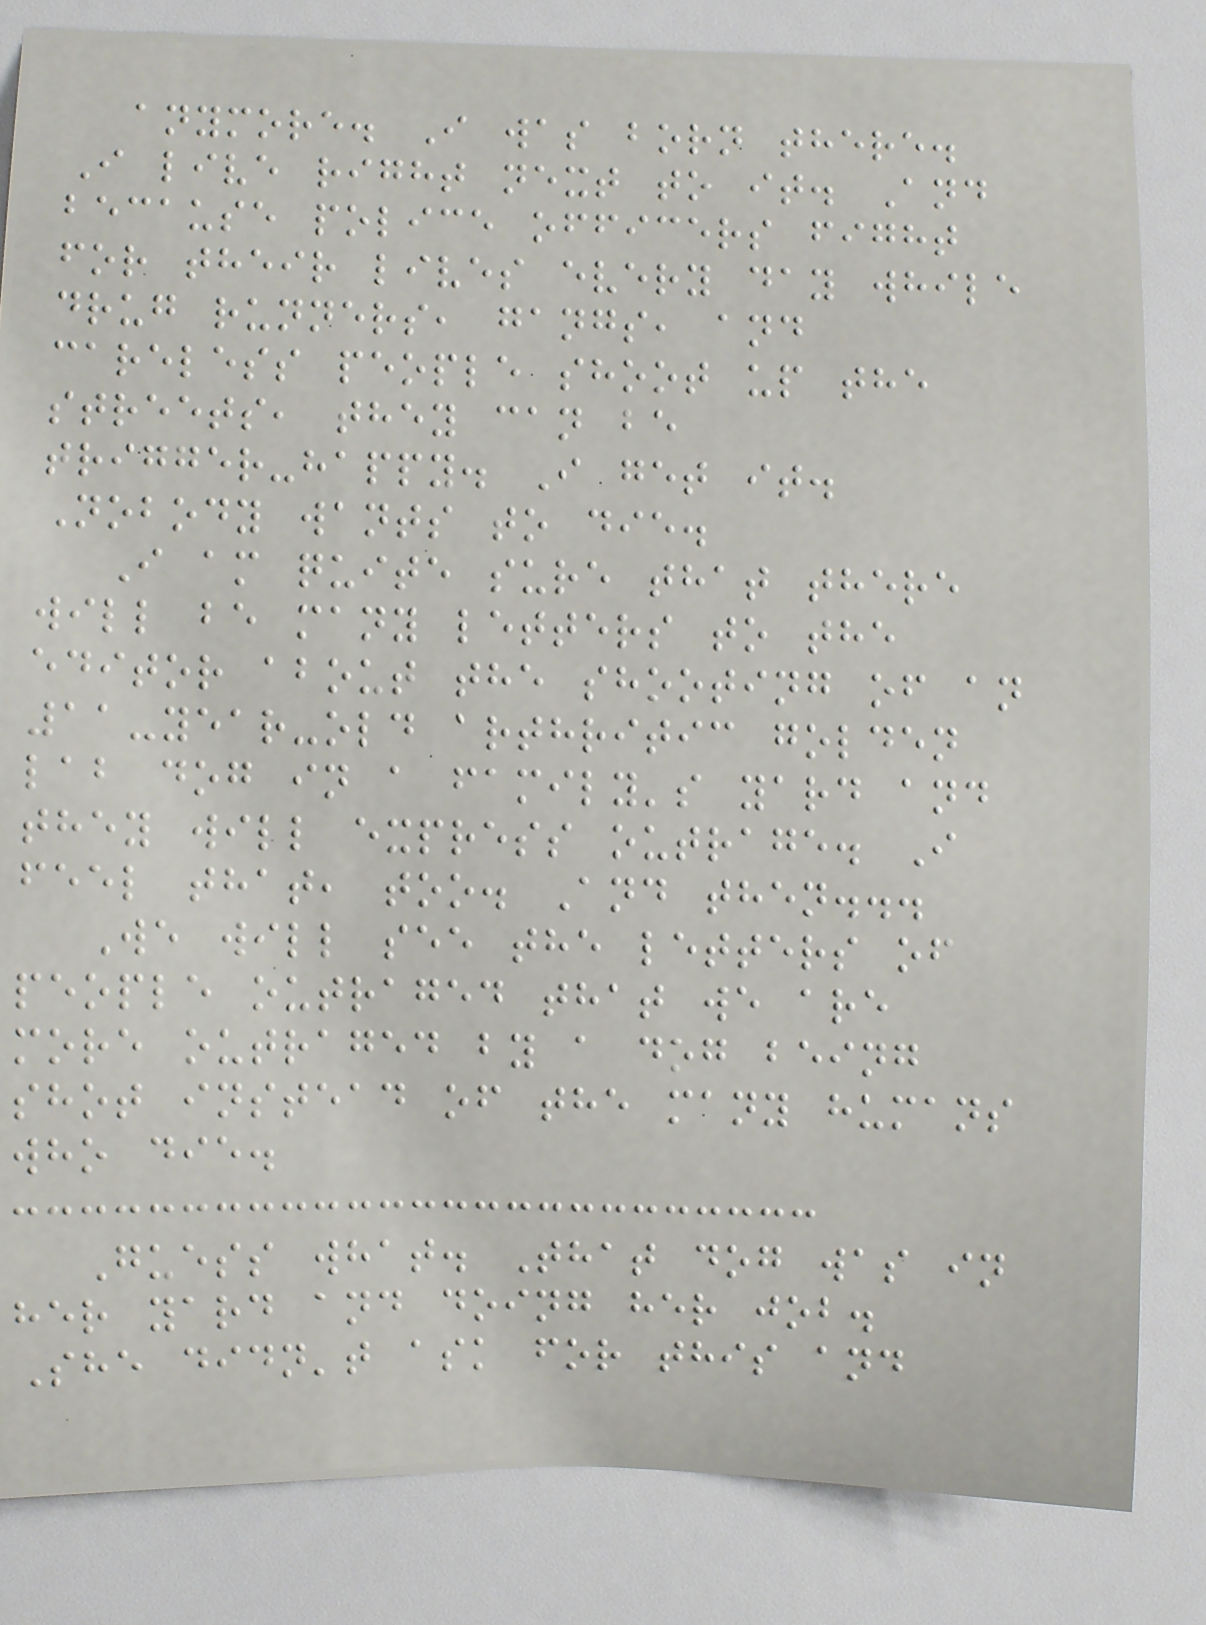anymore. I was born there.
I live right next to it. And
because police officers fight
for their lives every day while
drug runners, gangs, and
careless people shoot up the
streets, they can be
trigger-happy. I get it.
Nobody wants to die.
I am quite sure that there
will be many letters to the
editor about the shooting of an
11-year-old arthritic golden
lab dog in a family's yard and
they will express outrage. I
feel that, too. And then...
We will see the letters of
people outraged that we are
more outraged by a dog being
shot instead of the many humans
who die.
Guess what. That dog was in
her yard and doing her job.
She didn't ask for this and
